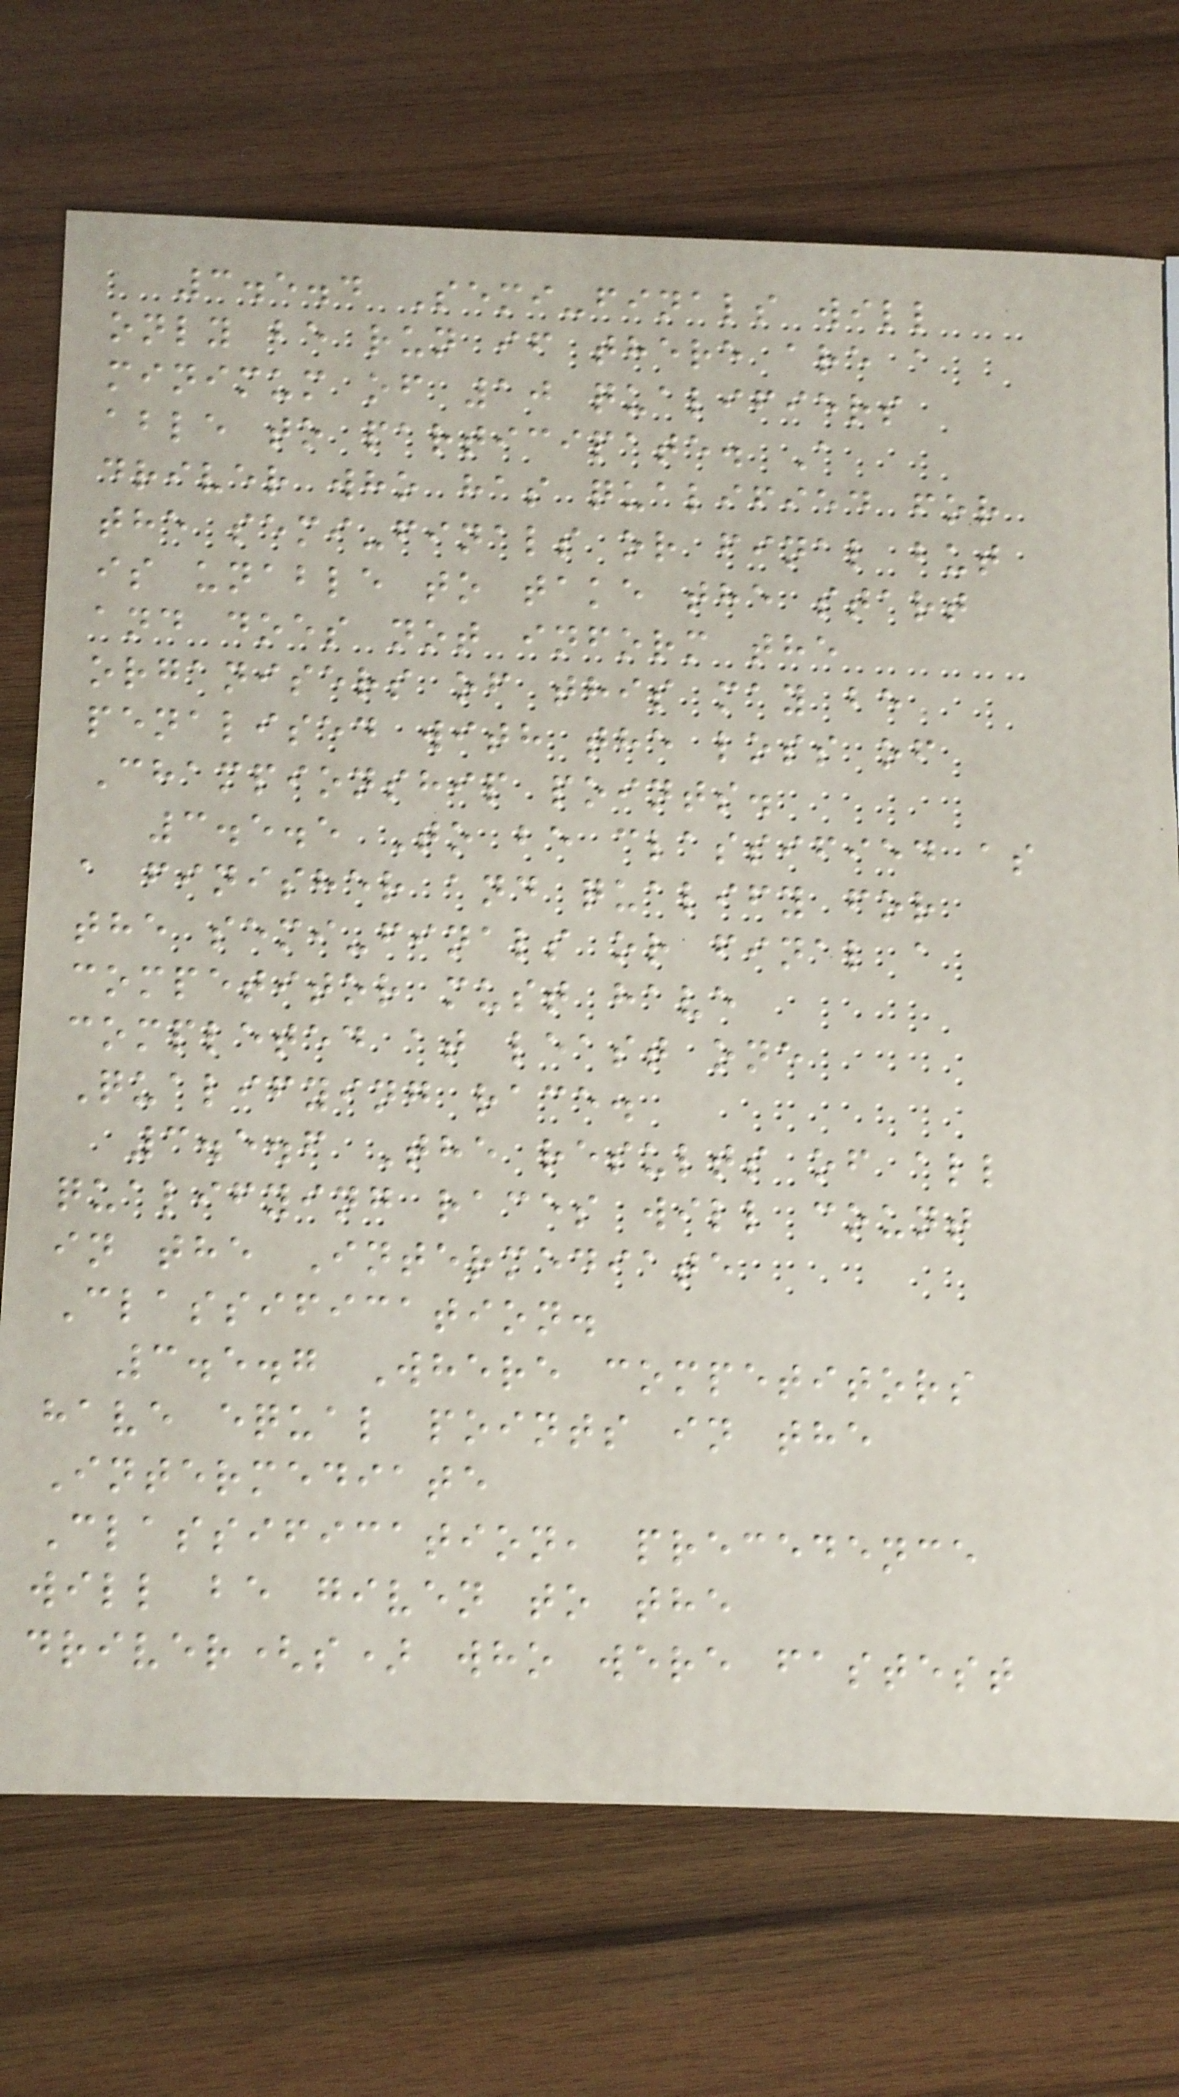3.5.4 Semi-finals will
only be run if there are a
minimum of 10 qualifiers
able to participate. A
driver who has qualified for
the semi-finals or final but
is unable to take the start
and does not inform the
organisers of this may be
penalised with the loss of
Championship points.
3.5.5 To be classified as
a finisher and qualify for
the semi-finals or final a
competitor must have
completed at least one
Qualifying race.
3.5.6 The results of all
qualifying races will count
in the Intermediate
Classification.
3.5.7 Where competitors
have equal points in the
Intermediate
Classification, precedence
will be given to the
driver(s) who were fastest
